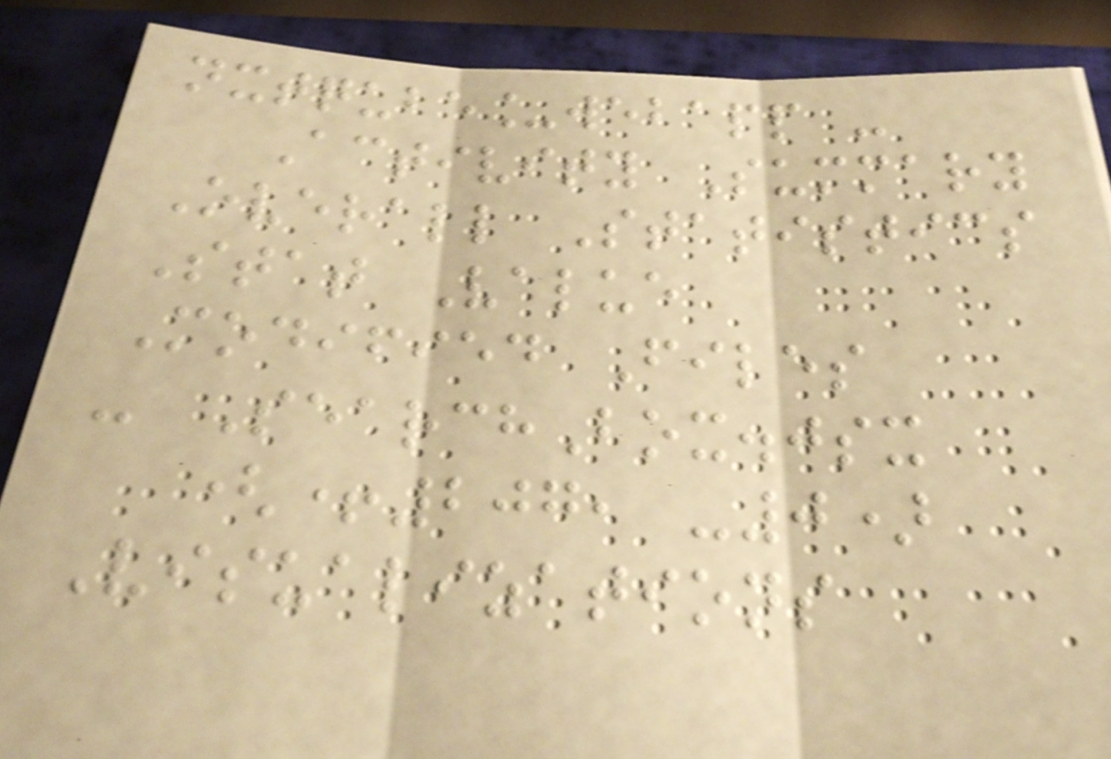nxtqube_webapp -
Activity Summary
Overall Statistics
Stat Value
Modified Files
- SearchBox.jsx
(+207, -0)
Visualizations
